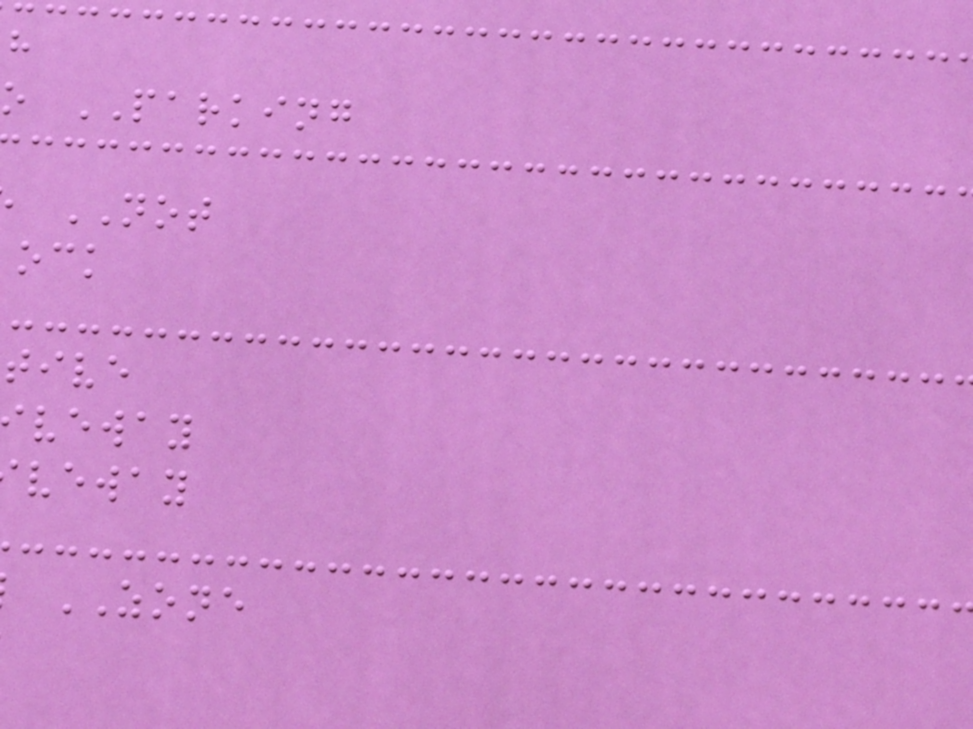o PARKING
NOT
tive
veway
veway
ZONE
